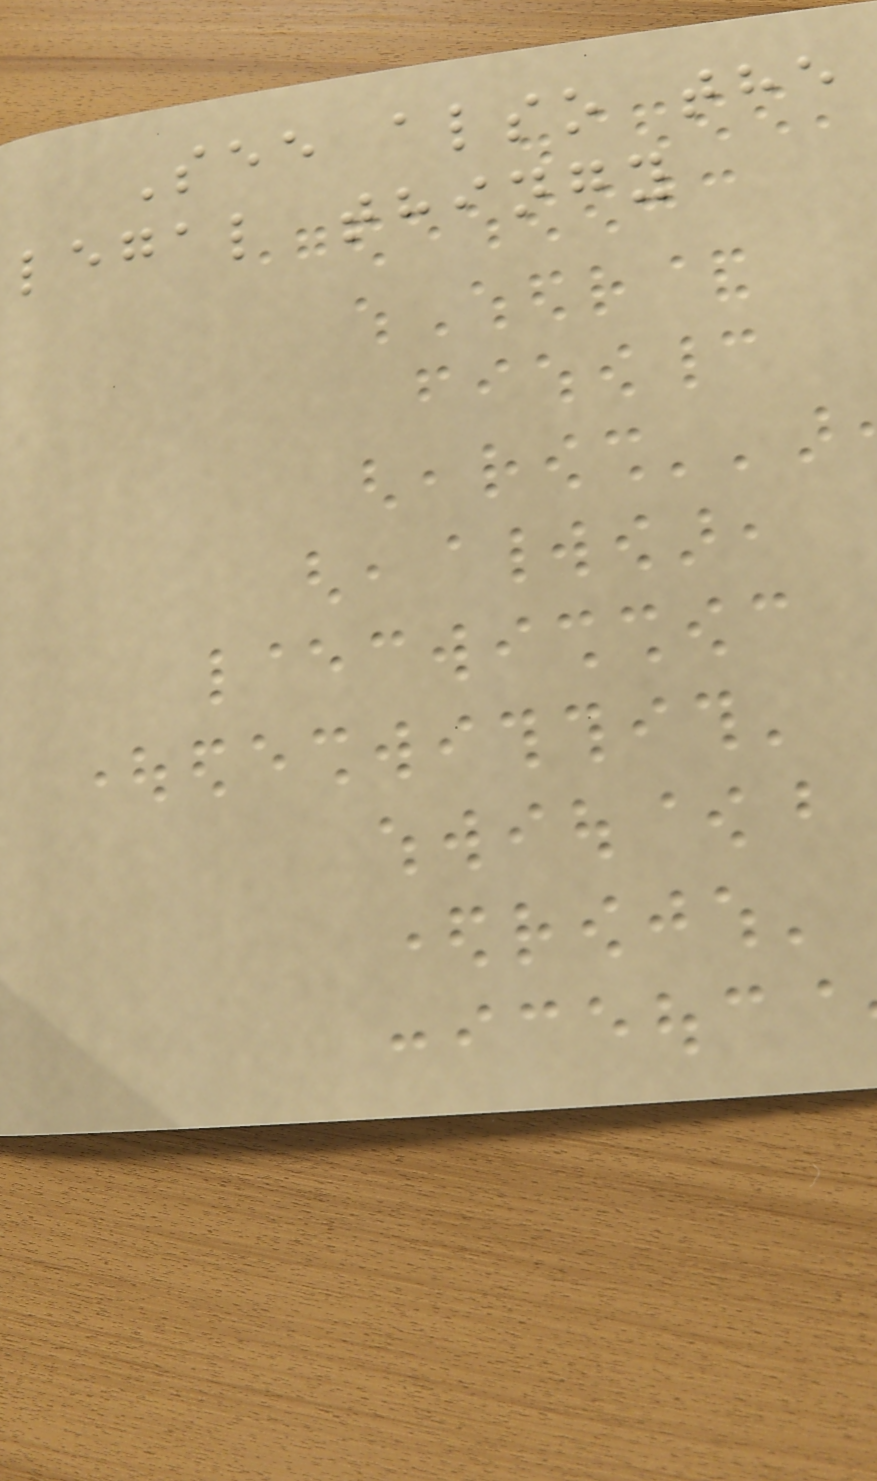See also the
legal thingy
